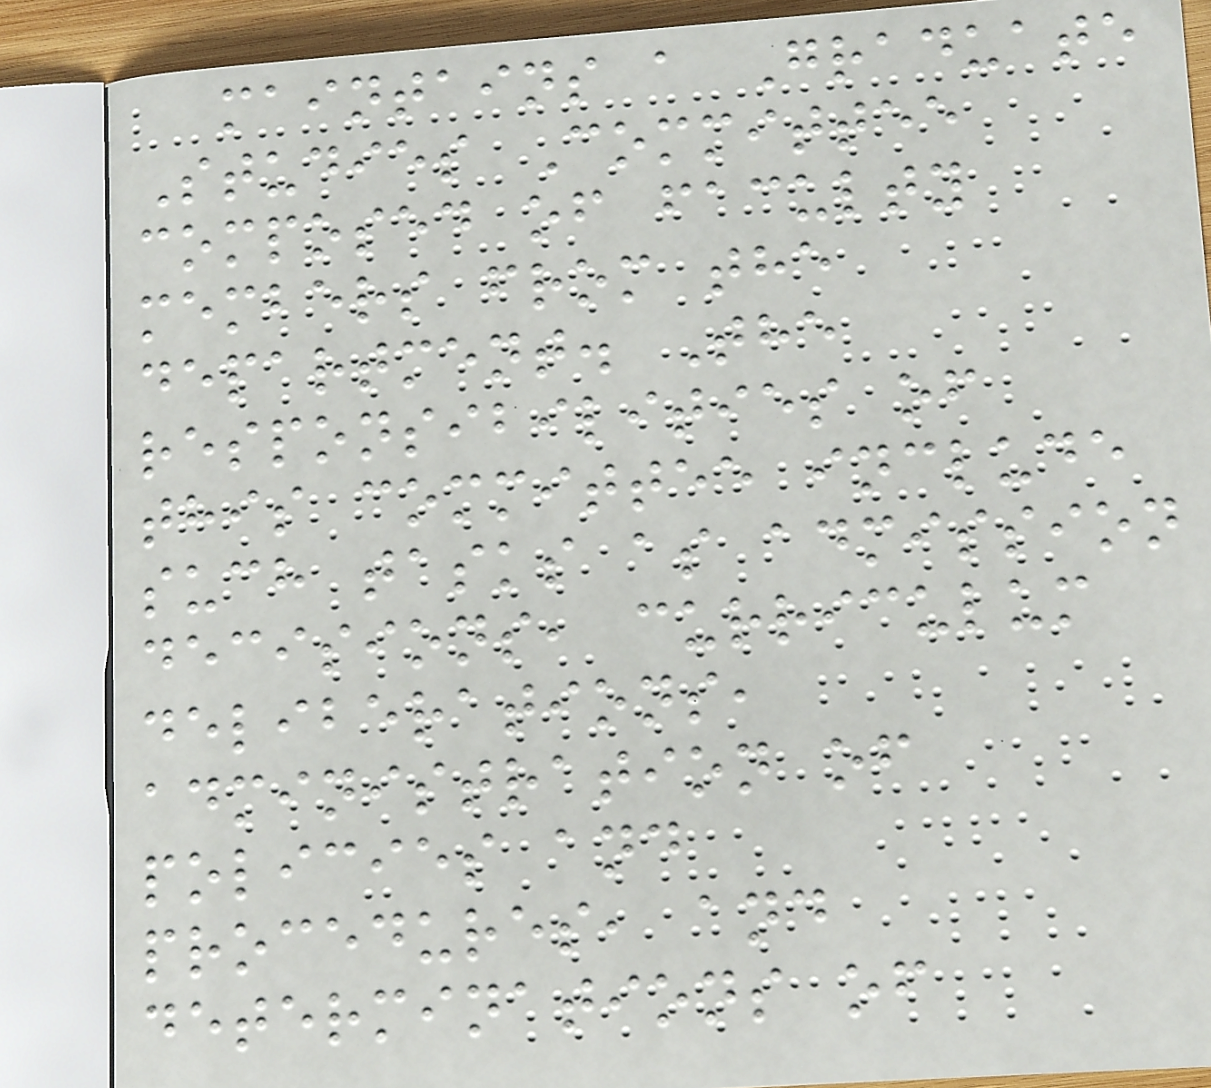maintains a Graduate
Studies Committee
composed of faculty
members from the
department. The
responsibilities of
this committee include
such tasks as admission
decisions, curriculum
deliberations,
administration of
policies and
procedures, and
determinations of
